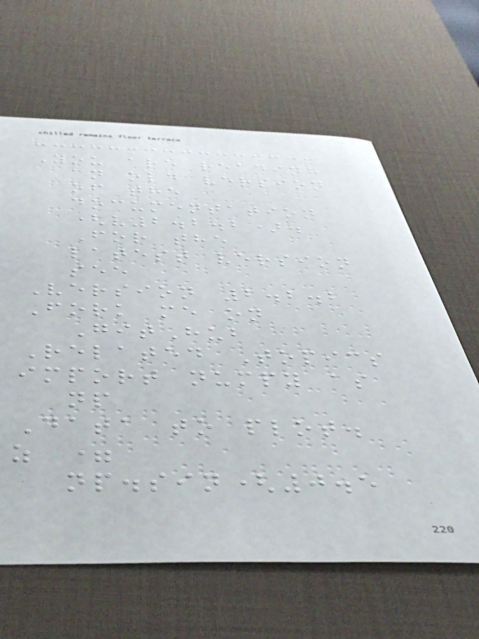You are reading
an old version
of the
documentation
(v2.2.2).
For the
latest version
see
Version 2.2.2
Fork me on
GitHub
Related Topics
import numpy as
np
Data to plot.
z =
np.sin(0.5
